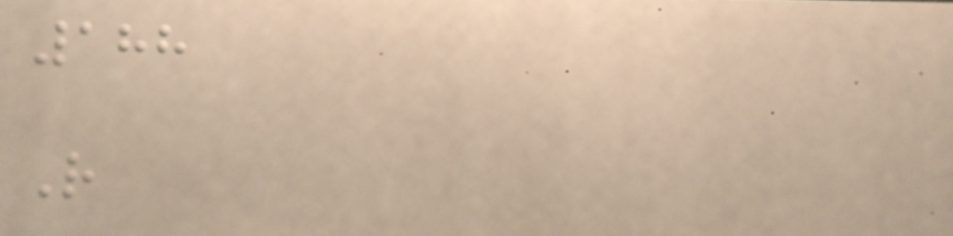188
R
